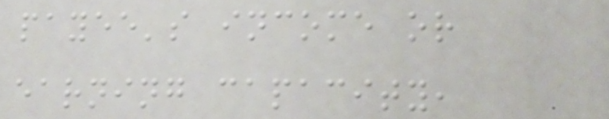payee's income or
earning capacity,
